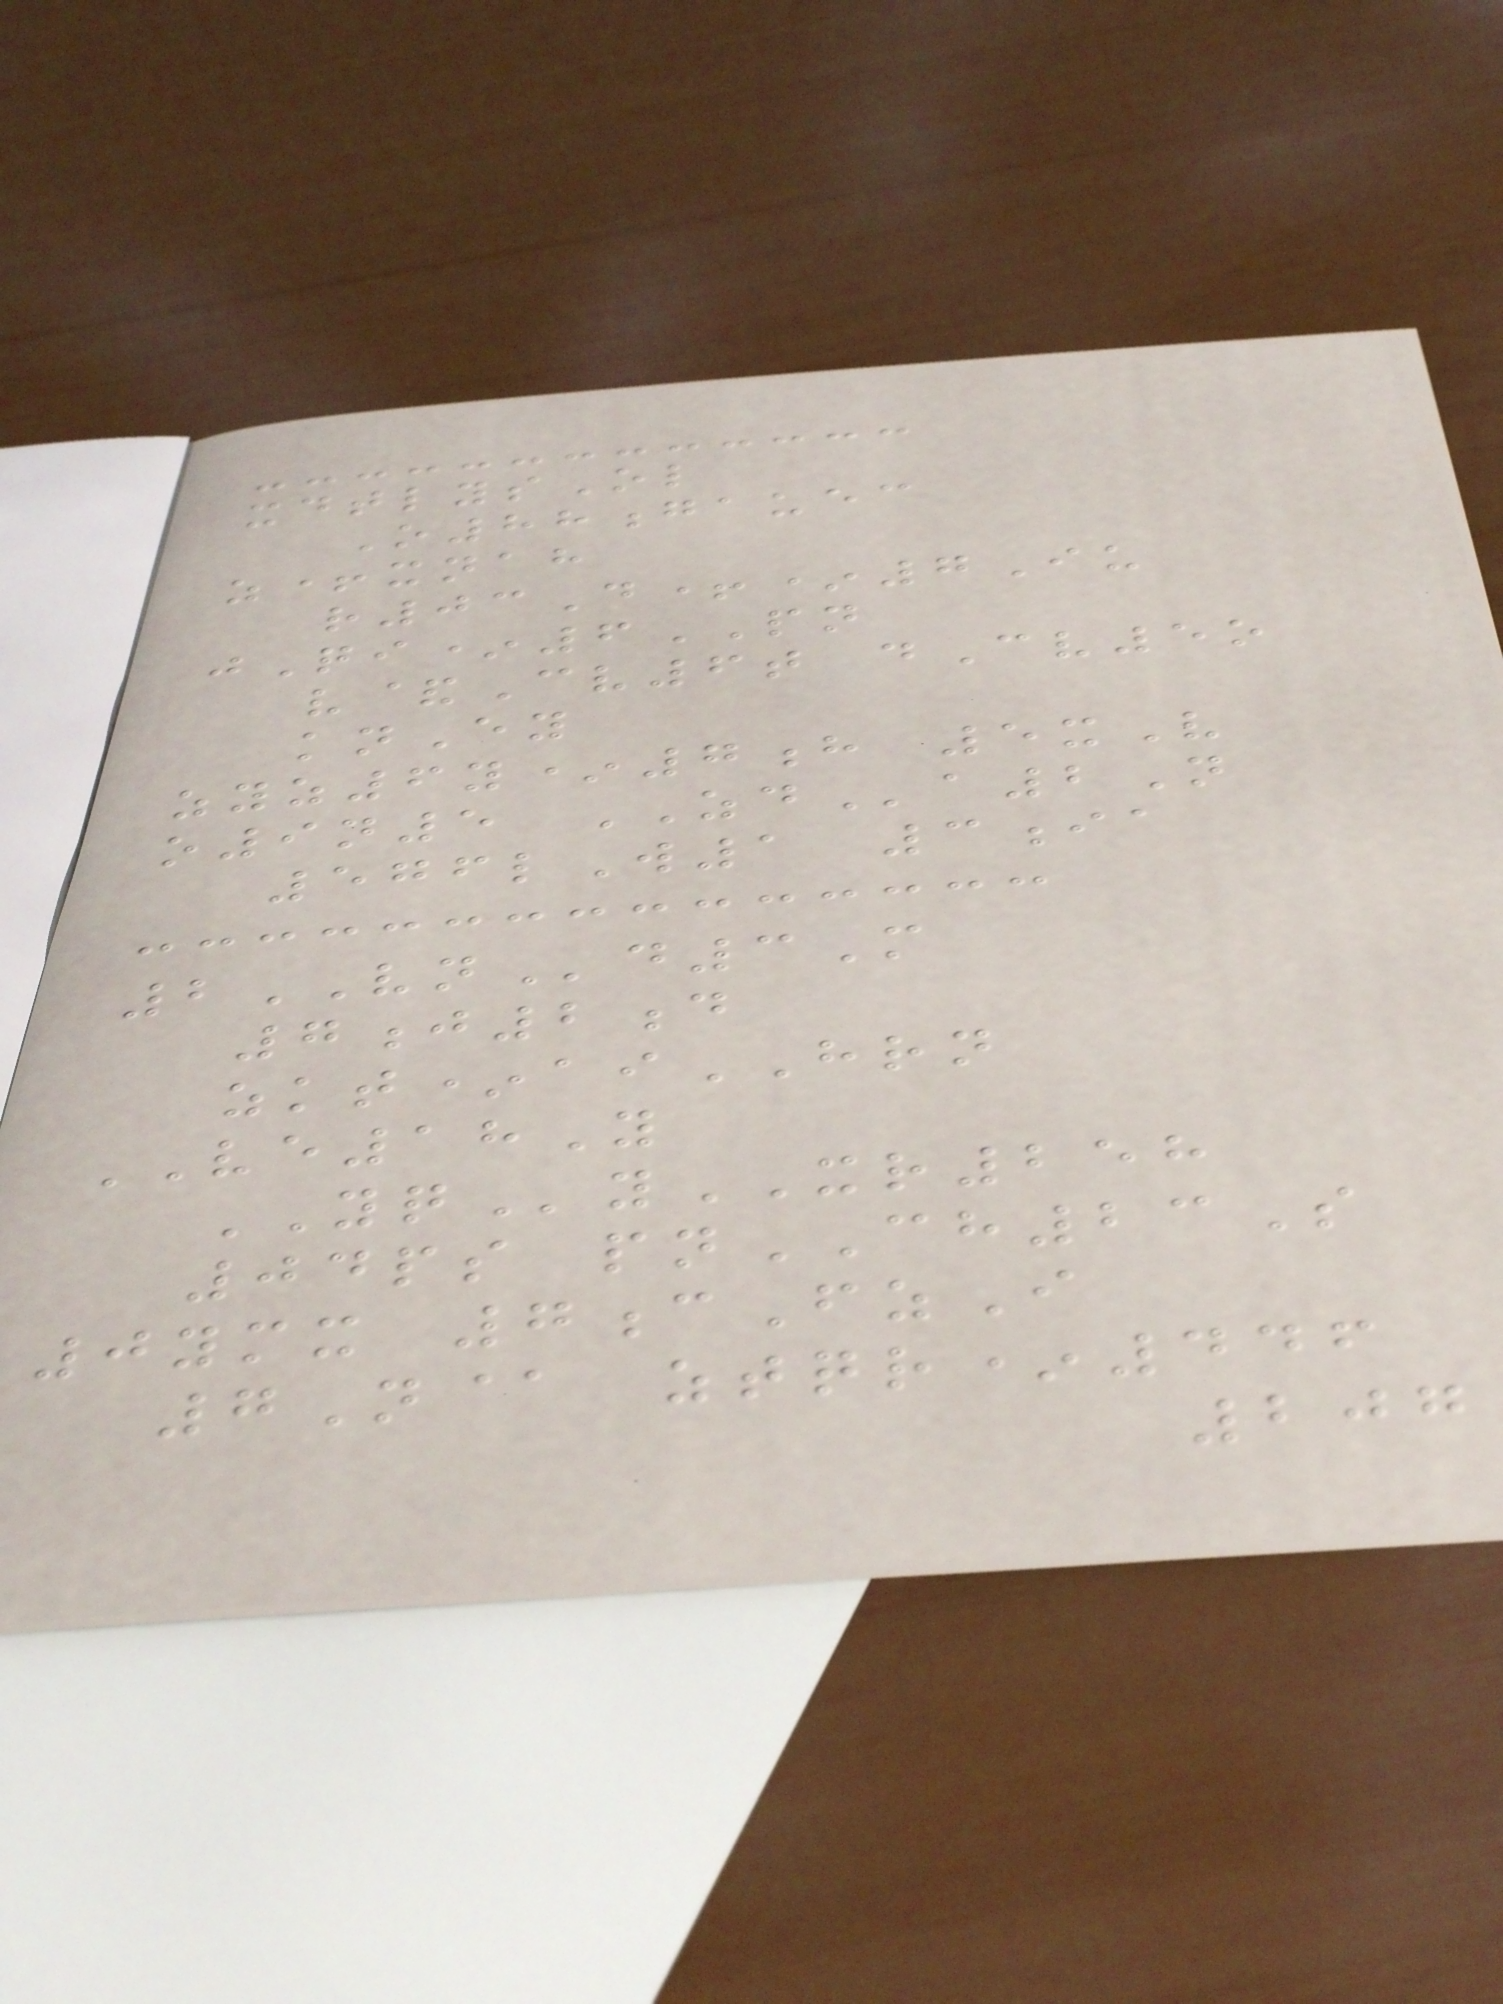xdtlysOl
O88gauec
z+xnah
r03D+*7Iu
jQi*6PN
v&Cv6t dCv5o
knEy
zyz6y*7h 5xV
o9n5 ZDa2N
576lW1 3ia
2VNd3M
7j2d
zkt*aiHRN
VE18Y
YQyXR258
04ps pnCH23S
0ymx 7cFzI
7N@ ztqr*446
207
